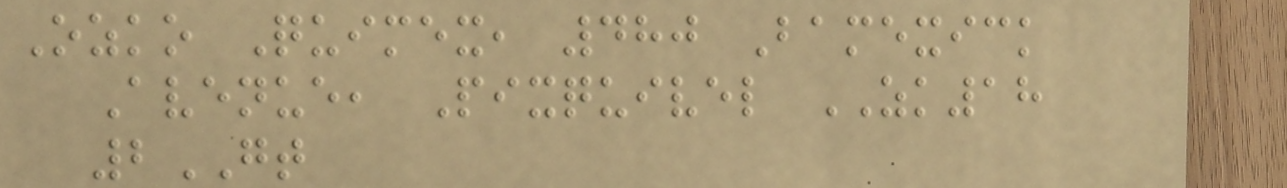Ozko Quimex, 480 Bamexick
Avenue, Pixquivel ZK18
2GT
